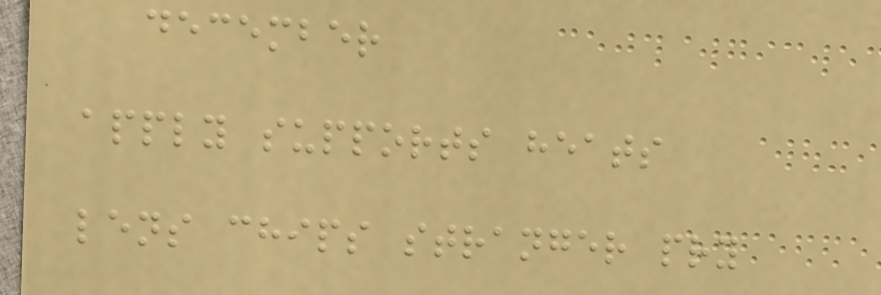december
apply supports heats
lens chips stranger pry
